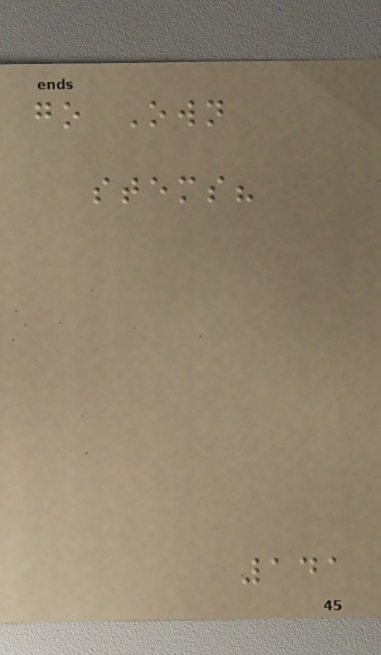go Own
stems?
141
